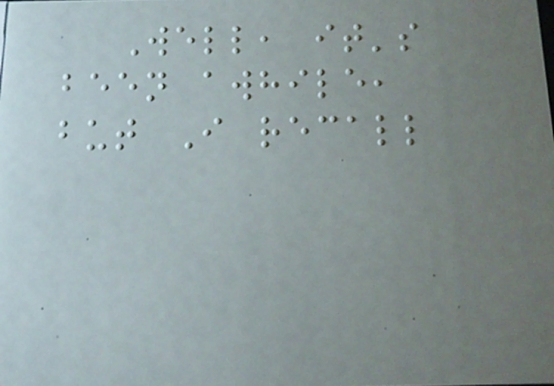Well, it's
been awhile,
but I recall
